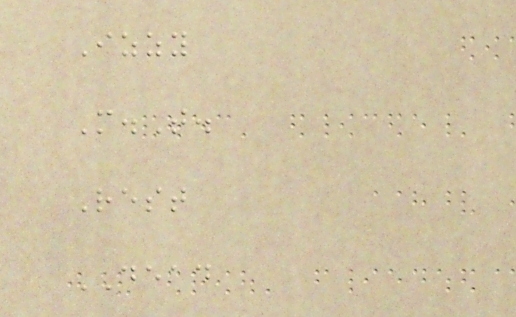Izzy
M.T.
Rest
DEAD
